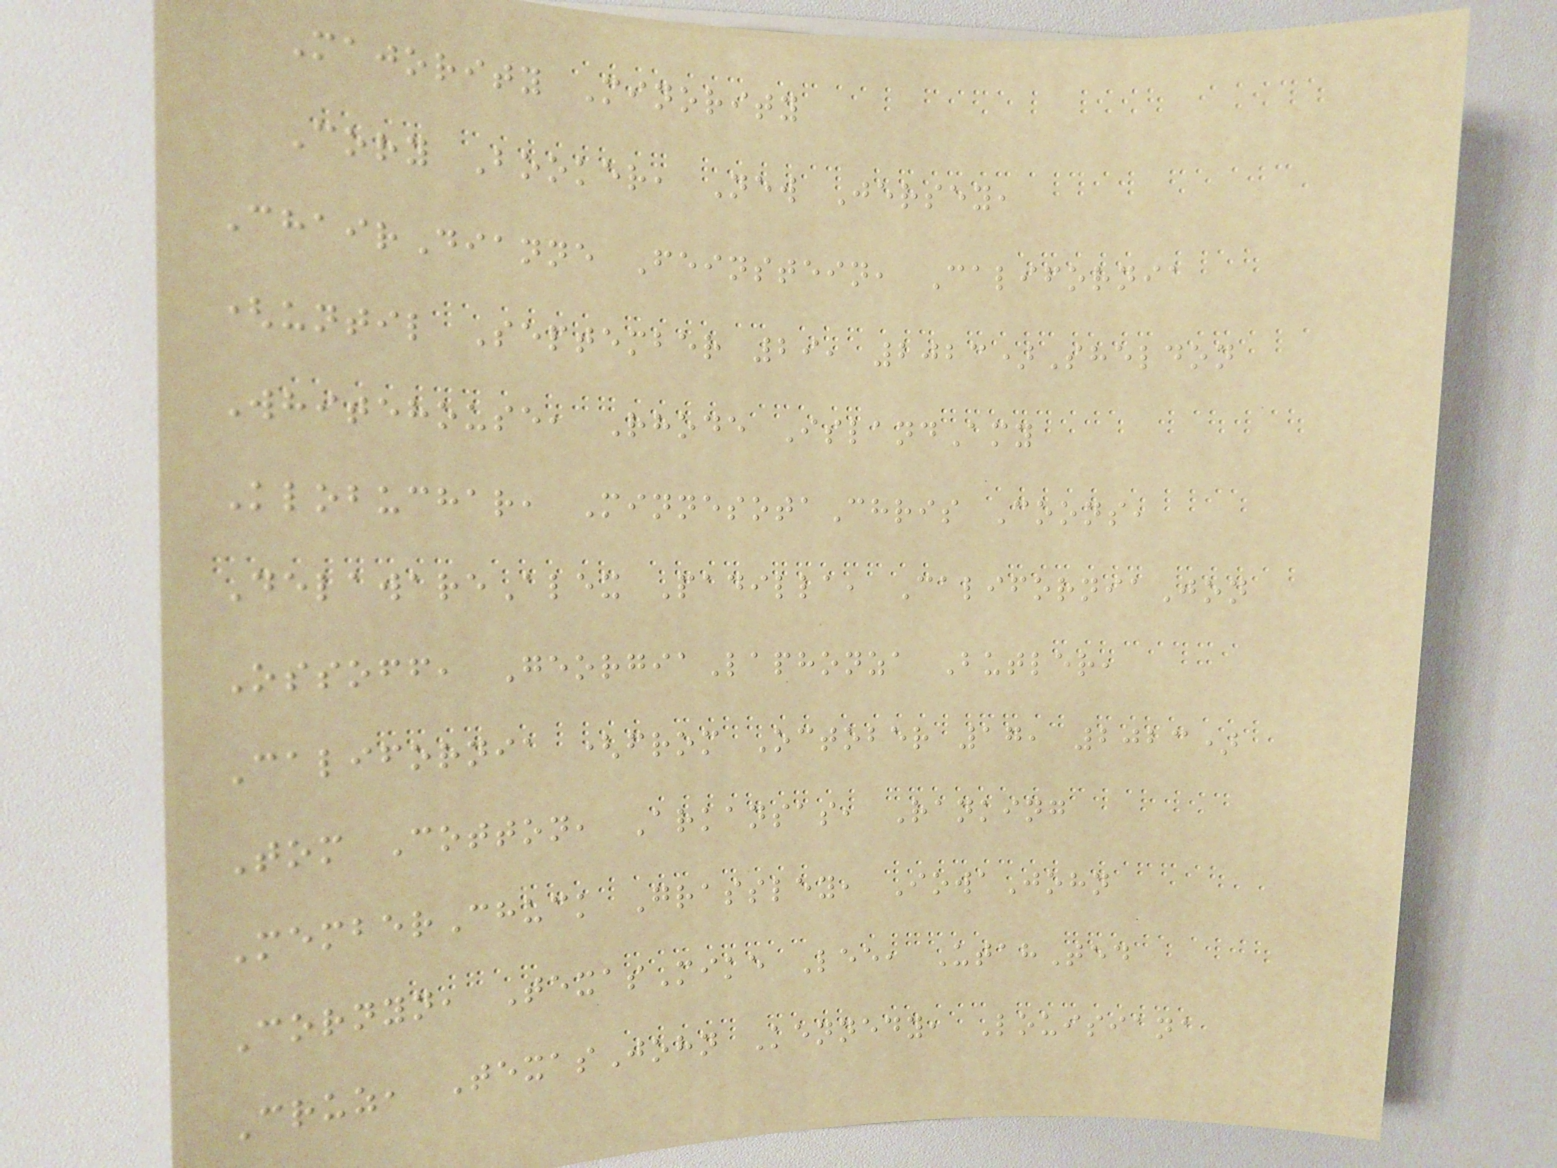Majority Minority
Cory Booker, New Jersey,
ChairDianne Feinstein, California
(until September 29, 2023)Sheldon
Whitehouse, Rhode IslandAmy
Klobuchar, MinnesotaChris Coons,
DelawareAlex Padilla, CaliforniaJon
Ossoff, GeorgiaLaphonza Butler,
California (from October 17, 2023)
Tom Cotton, Arkansas, Ranking
MemberChuck Grassley, IowaJohn
Cornyn, TexasMike Lee, UtahTed
Cruz, TexasJohn Kennedy, Louisiana
